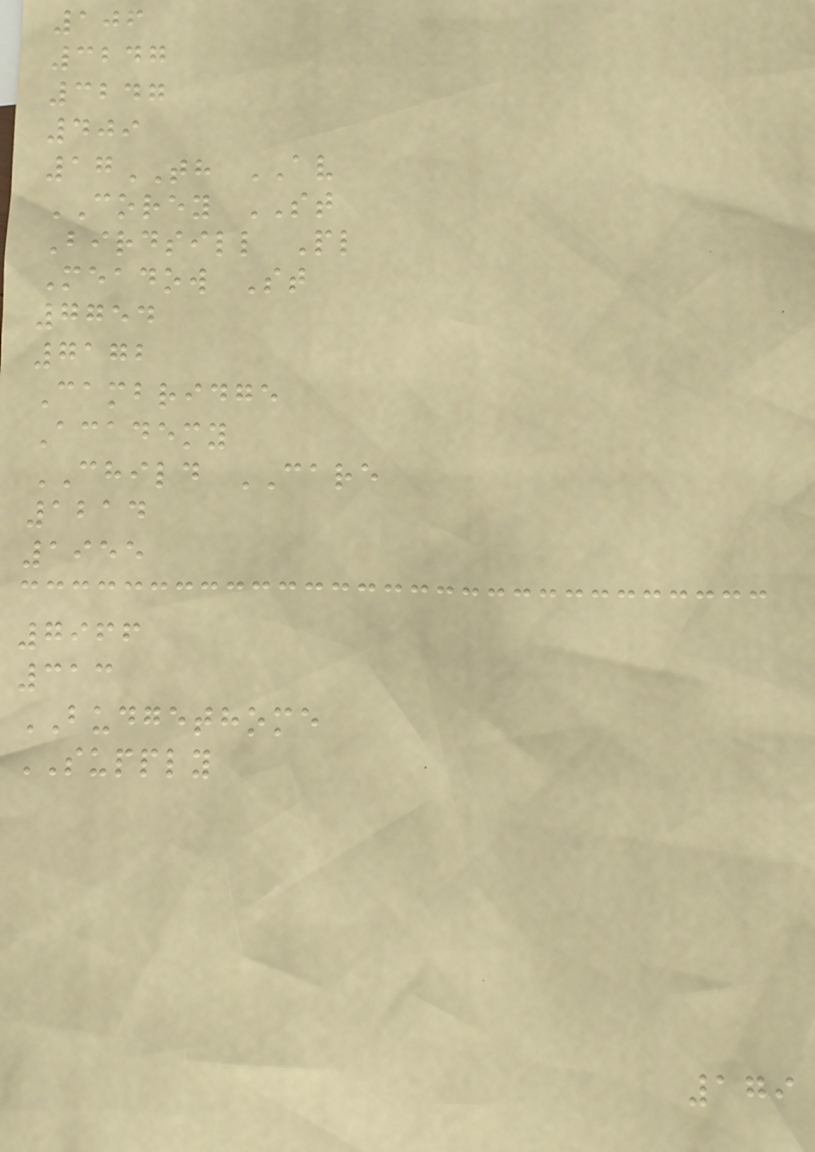106
3247
3247
409
17TH AV
COREY ST
Birdsill Pl
Meadow St
7754
7172
Cambridge
Academy
CHILD CARE
1214
1955
7966
313
BUDGETHOME
SUPPLY
179
